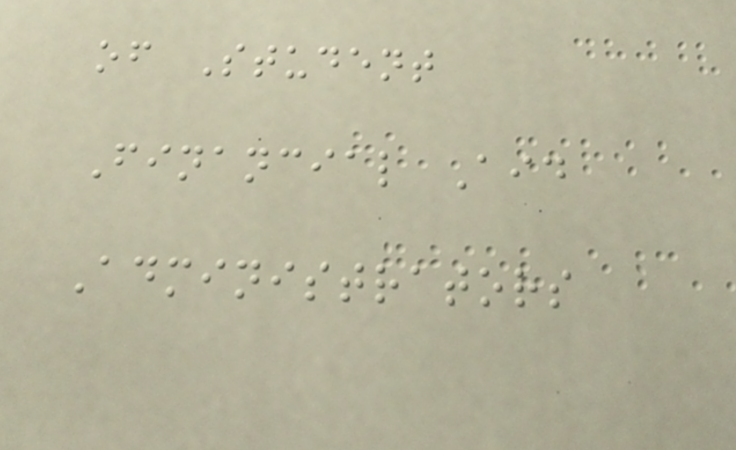of Student
Financial Aid
Administrators
